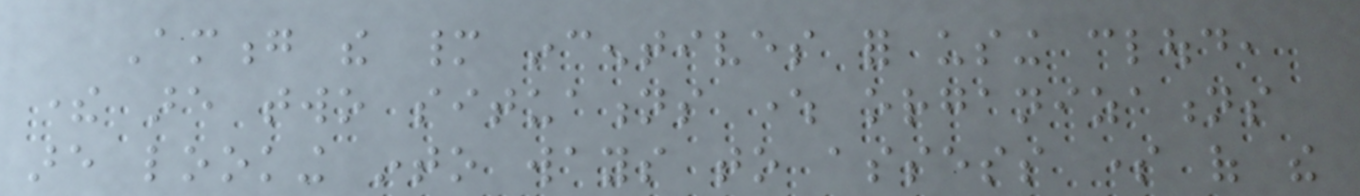Among the many incentives for using cloud,
there are two situations where organizations
are looking into ways to assess some of the
